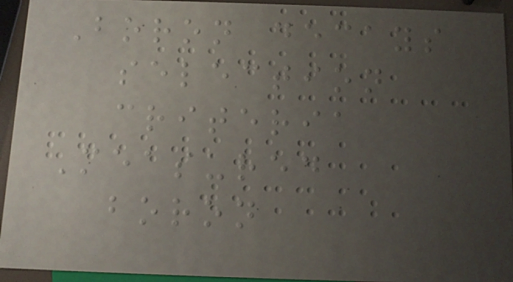Boron decays
selection
criteria
Measured
boron
